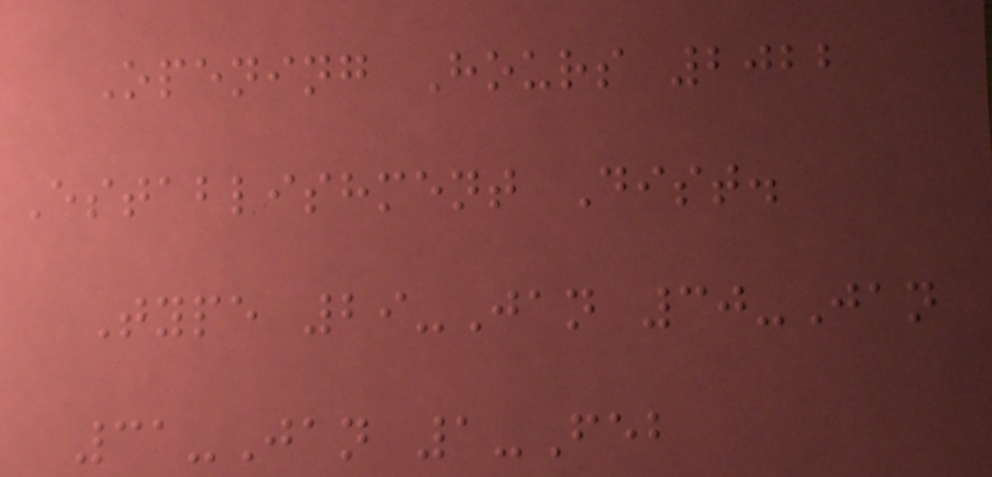Opening Hours 2022
Establishment Dist.
Type 29-Jan 30-Jan
31-Jan 1-Feb
